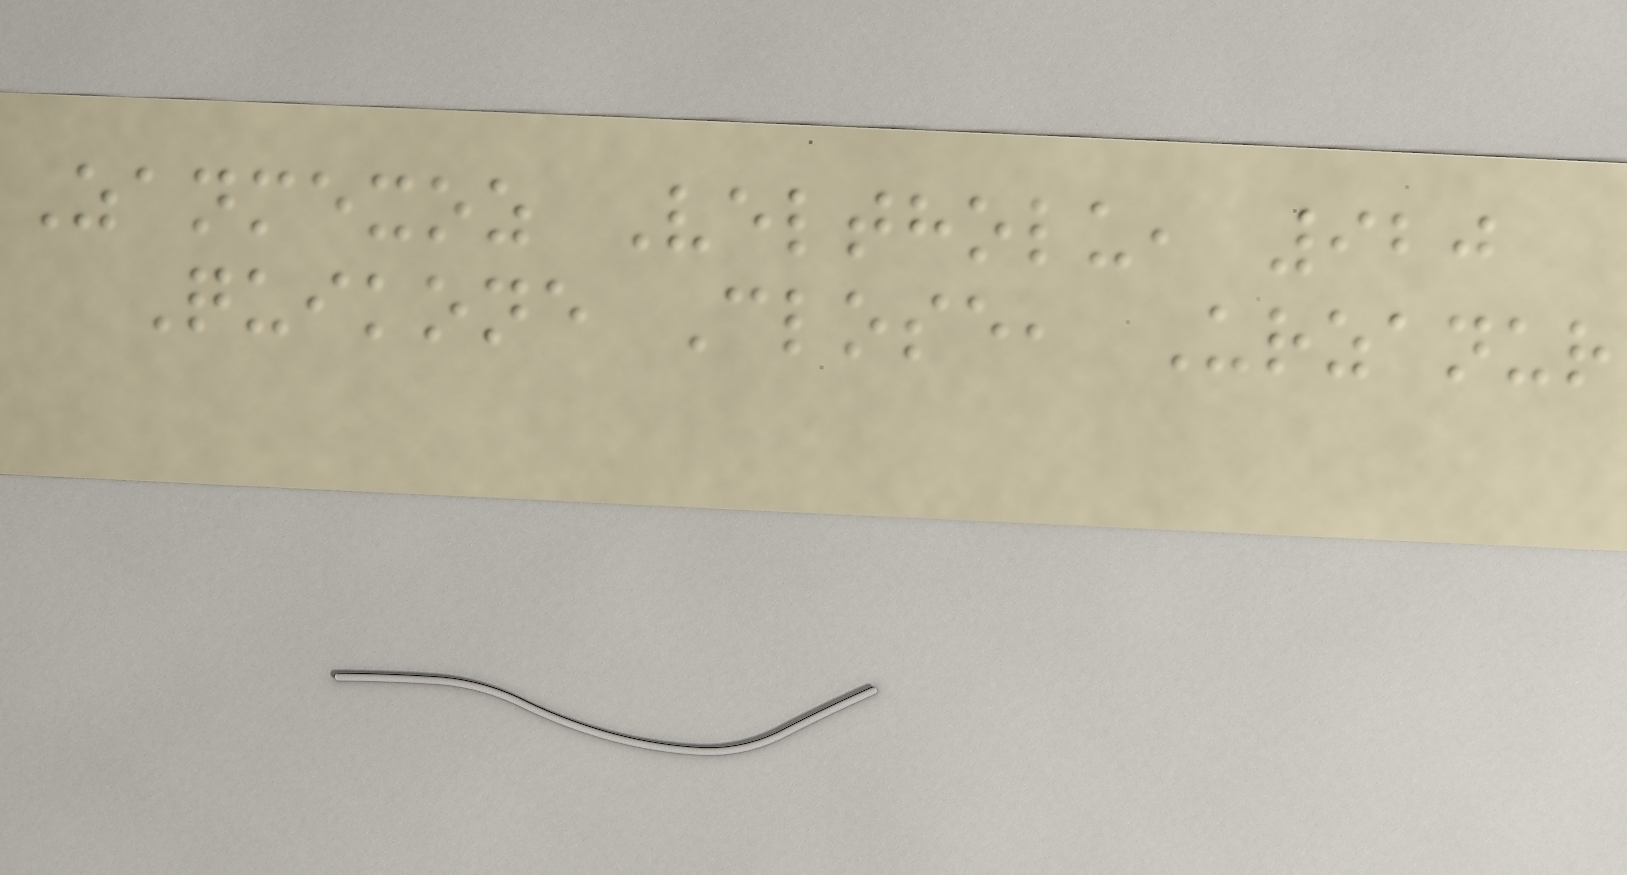Zanmexoz Veltholu, 920
Quikone Close, Urzanur
